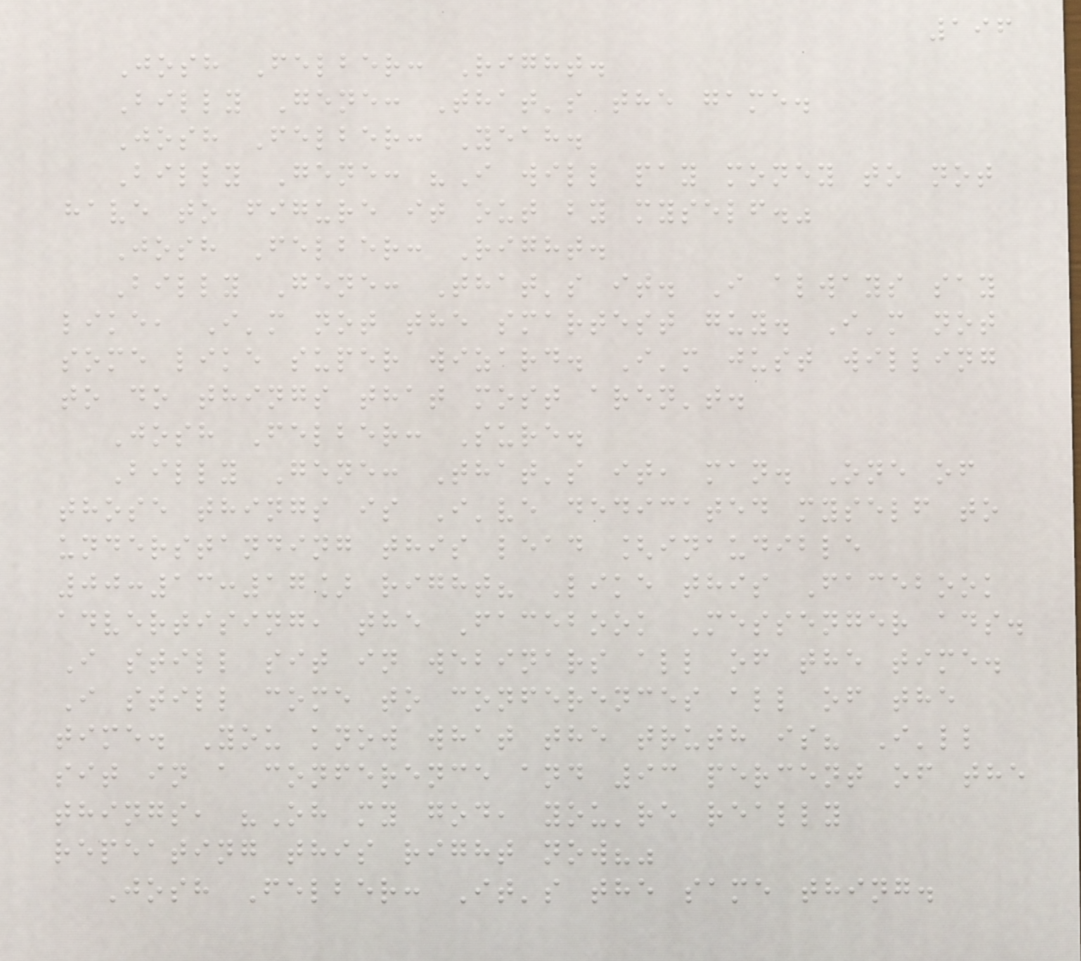196
Josh Felber: Right.
Billy Gene: That's the game.
Josh Felber: Yeah.
Billy Gene: "I will pay money to not
have to figure it out by myself."
Josh Felber: Right.
Billy Gene: That's it. I always say
like, I'm not the smartest guy. I'm not
some like super wizard. I'm just willing
to do things that most aren't.
Josh Felber: Sure.
Billy Gene: That's it, man. One of
those things is I've dedicated myself to
understanding this lead [inaudible
00:13:17] right? Like this Facebook
advertising, the Facebook Messenger ads.
I still sit in webinars all of the time.
I still come to conferences all of the
time. You know what the truth is? I'll
sit in a conference and 93 percent of the
things, "Oh my god, you're really
repeating this right now?"
Josh Felber: It's the same thing.
